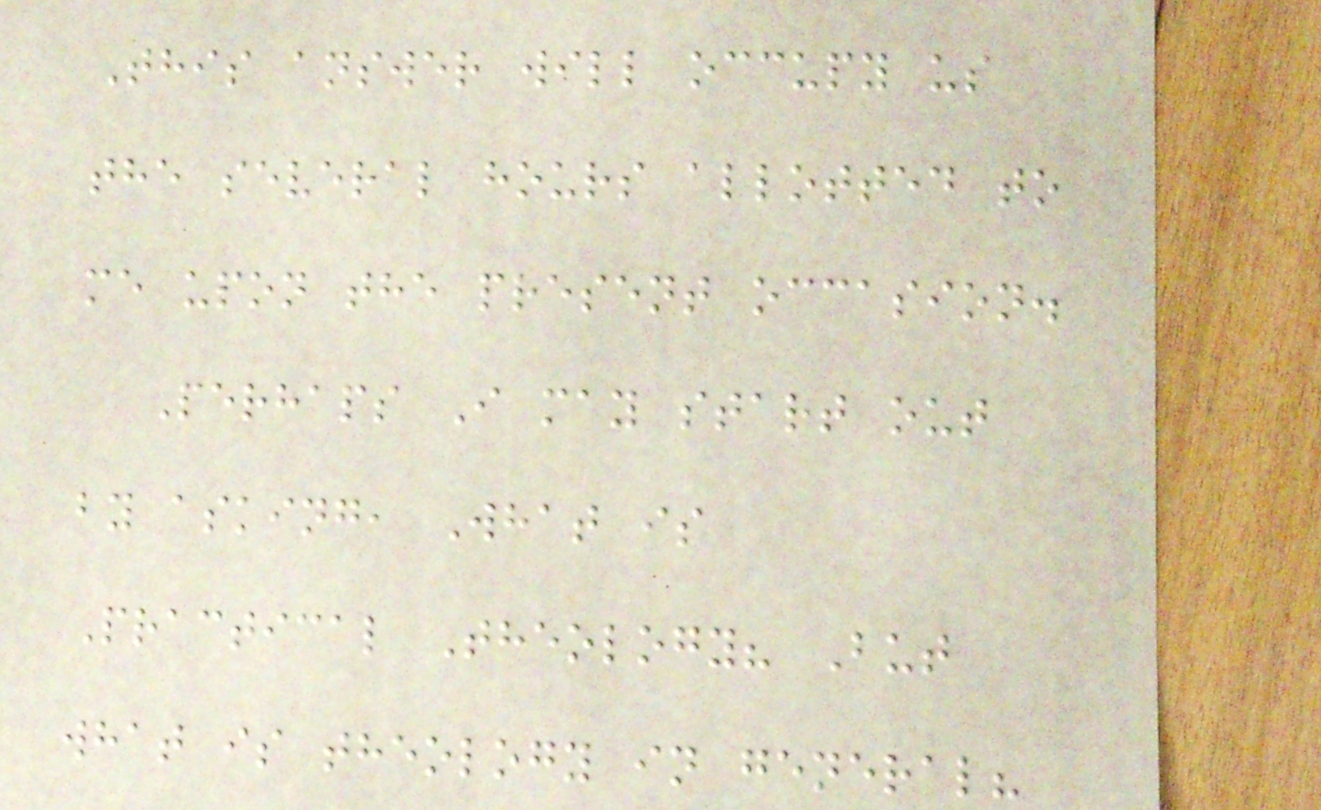This answer will occupy us
the several hours allotted to
me upon the present occasion.
Perhaps I may start out
by asking, What is
Practical Theology? But
what is theology in general?
